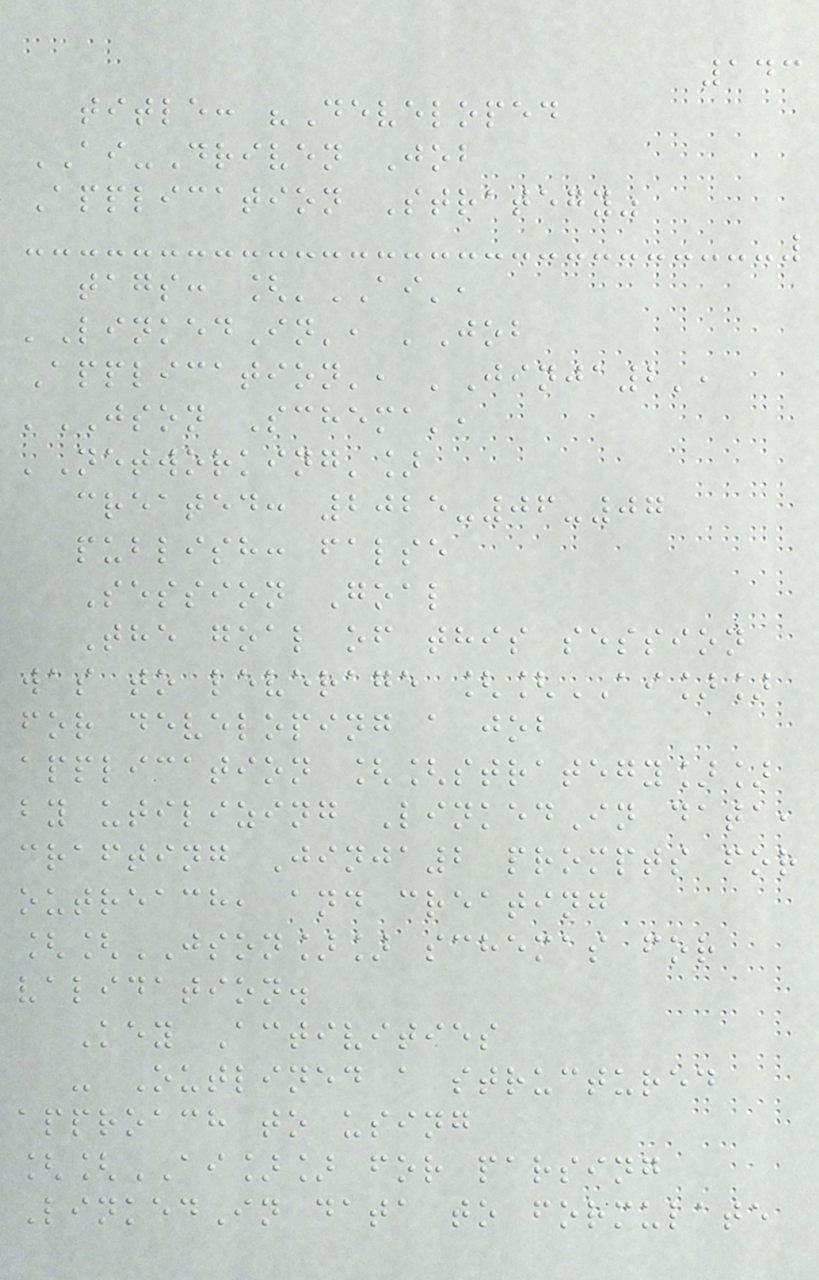143
title: "Developed
AI-Driven Job
Application Strategy"
tags: ['AI',
'LinkedIn', 'Job
Application', 'Jinja2',
'JSON Schema',
'Networking']
created: 2025-06-07
publish: false
Session Goal
The goal of this session
was to leverage [[AI]]
for developing a job
application [[strategy]]
by utilizing LinkedIn data,
crafting Jinja2 prompts for
outreach, and creating
[[JSON]] schemas for
validation.
Key Activities
- Outlined a structured
approach to using
[[AI]] for parsing
LinkedIn data to formulate
